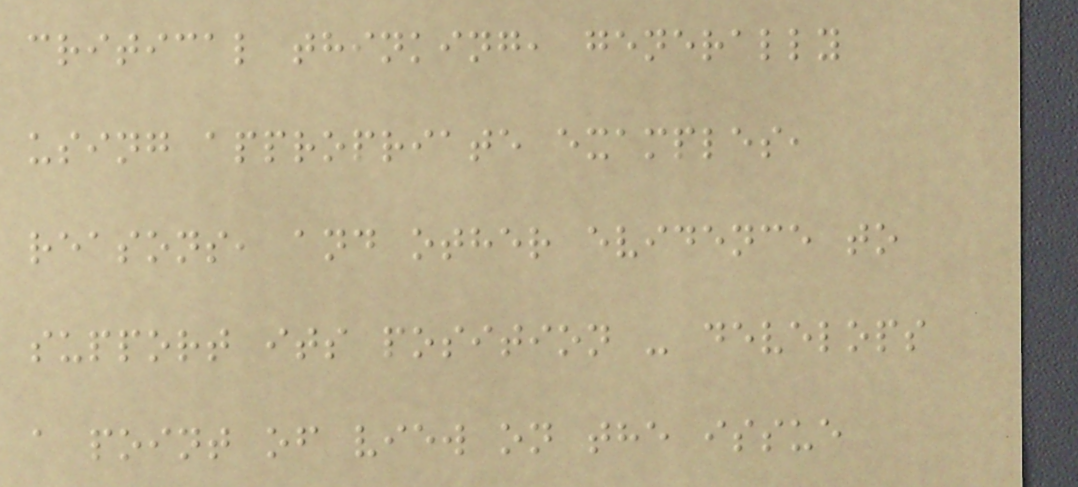critical thinking, generally
using appropriate examples,
reasons, and other evidence to
support its position - develops
a point of view on the issue
